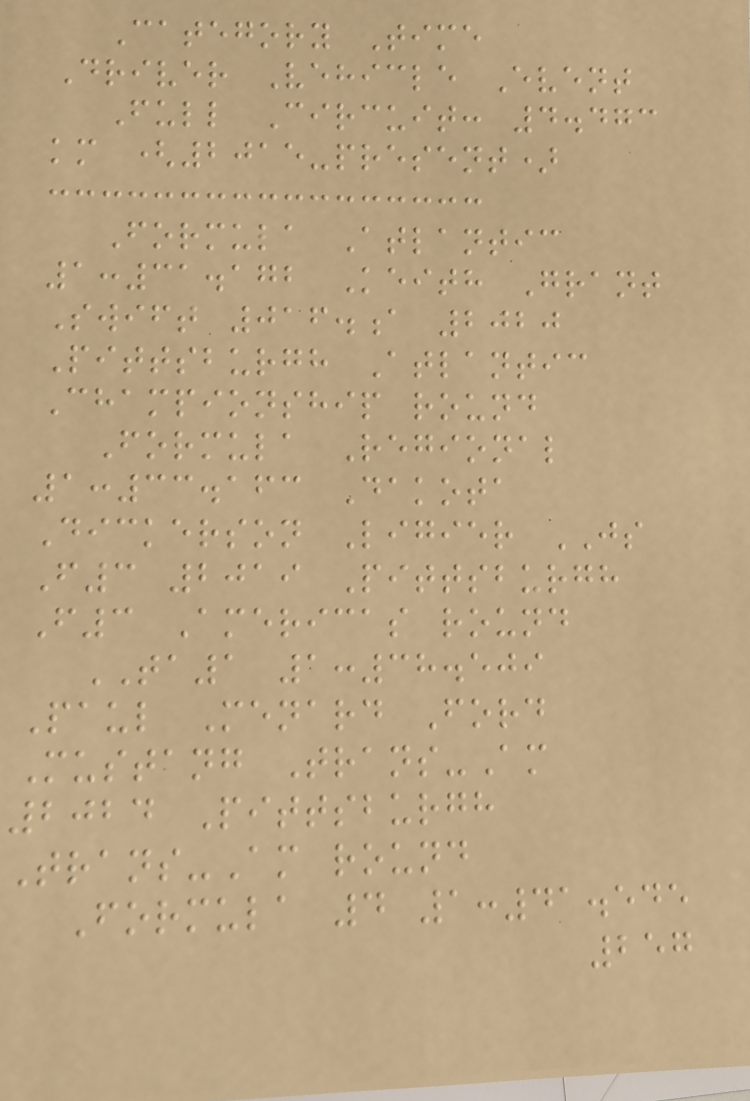Category Time
Driver Vehicle Event
Full Circuit: 4.473
km (2015-present)
Formula Atlantic
1:31.172 Keith Grant
Swift 016.a 2020
Pittsburgh Atlantic
Championship round
Formula Regional
1:33.163 Dakota
Dickerson Ligier JS
F3 2019 Pittsburgh
F3 Americas round
TA1 1:38.509
Paul Menard Ford
Mustang Trans-Am
2024 Pittsburgh
Trans-Am round
Formula 4 1:41.545
257
